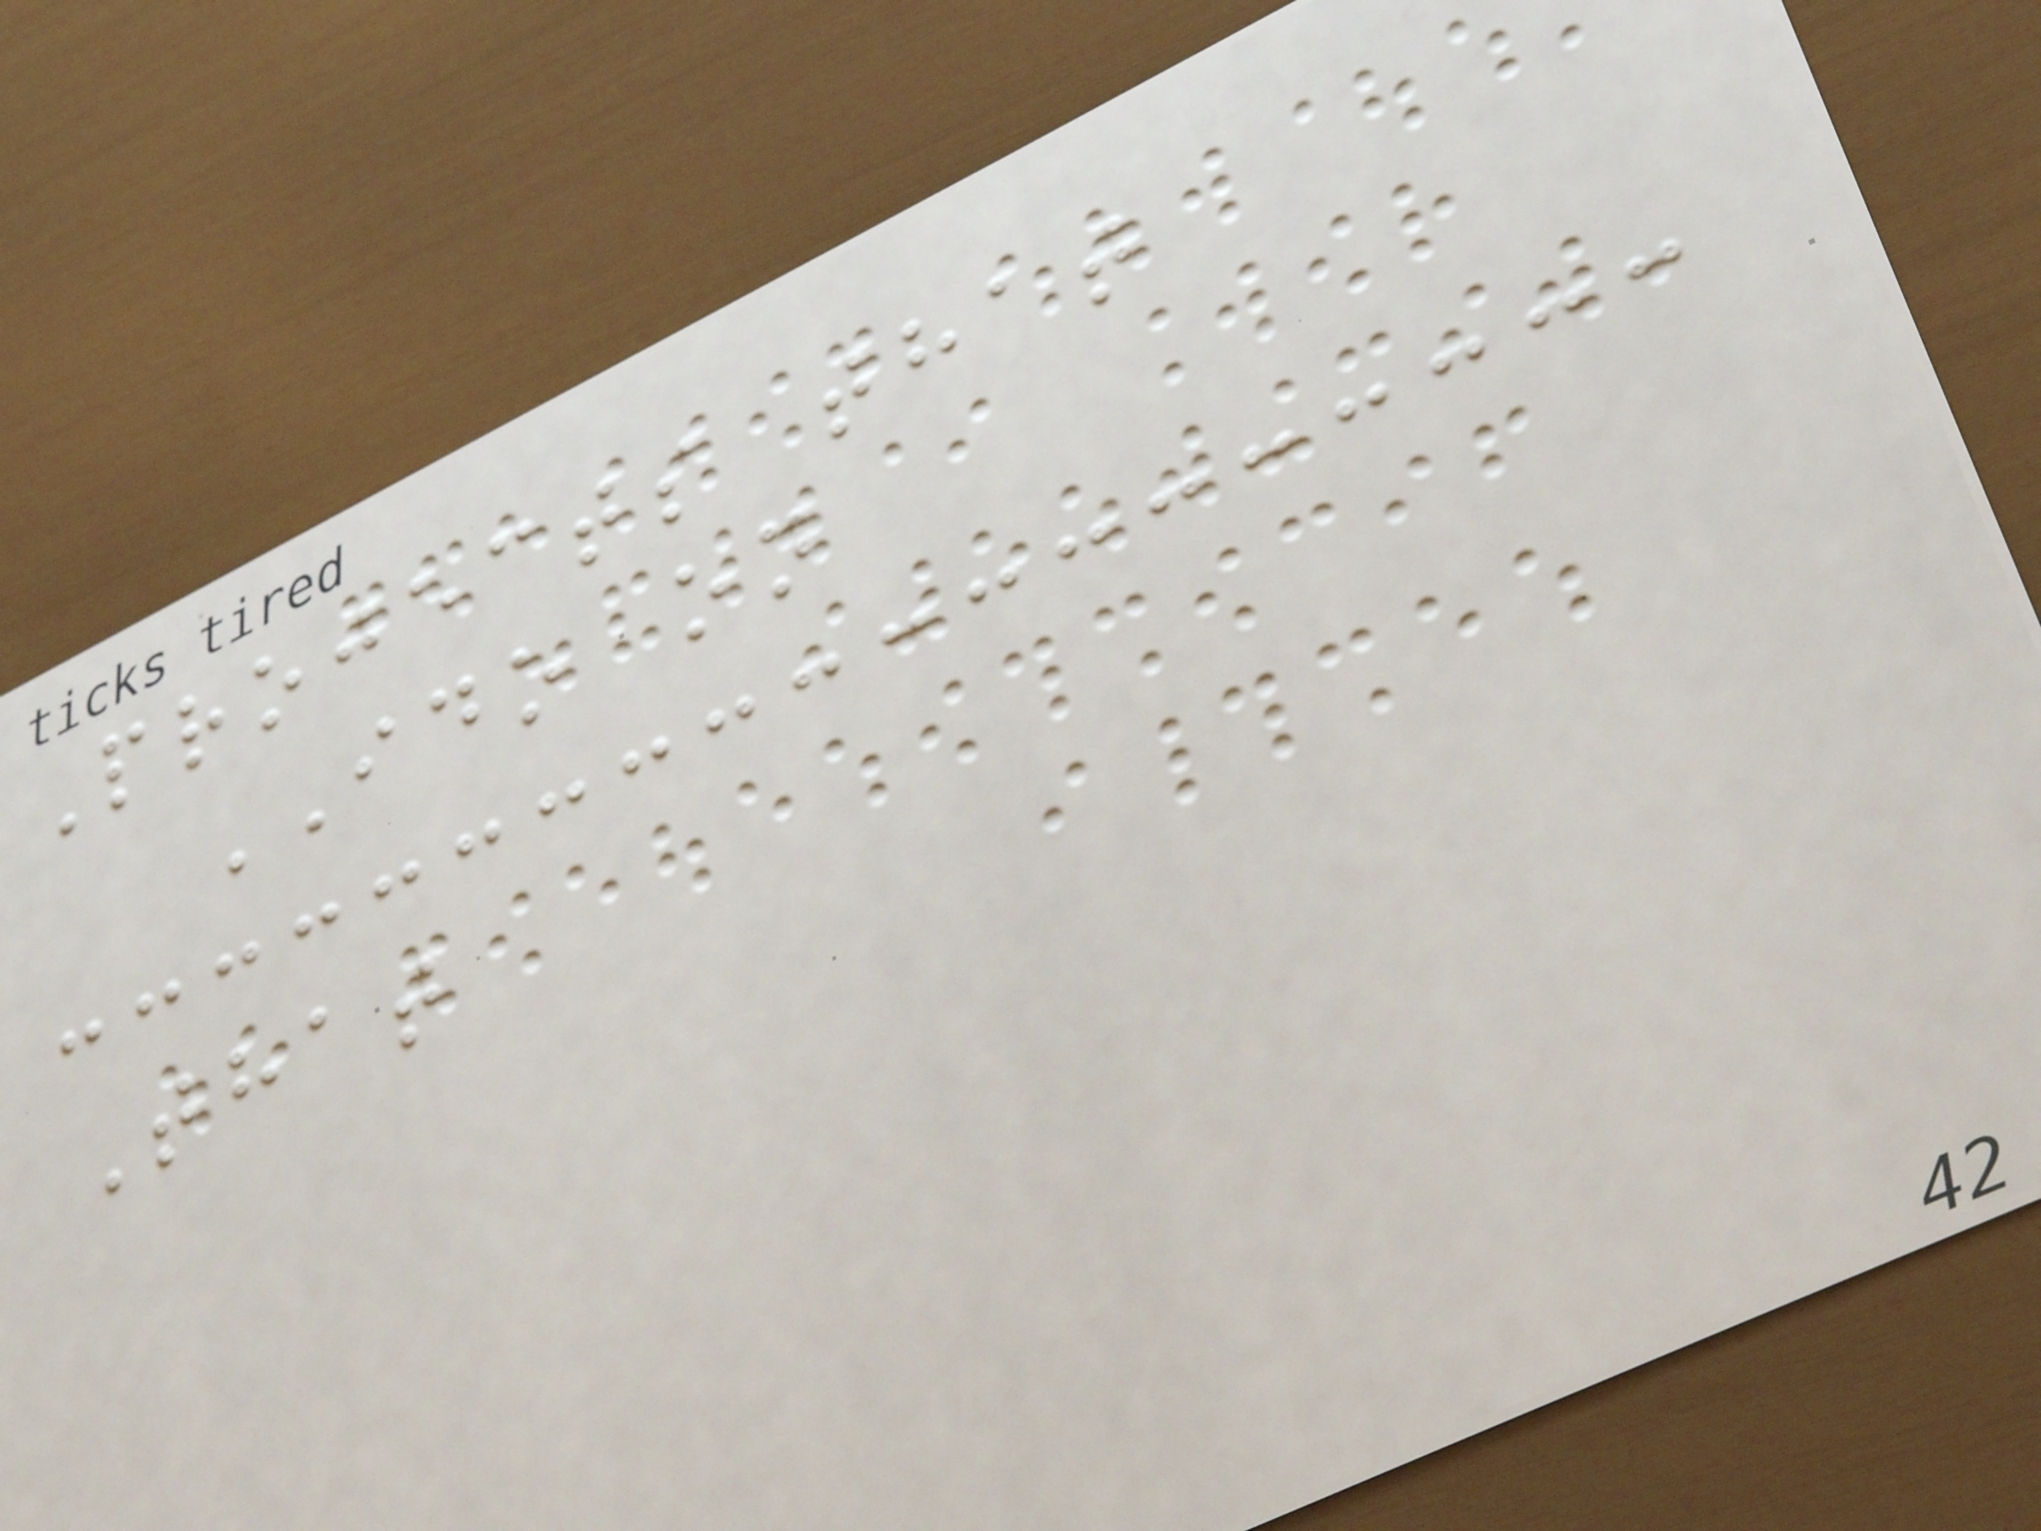Projects that
IDO on
That
